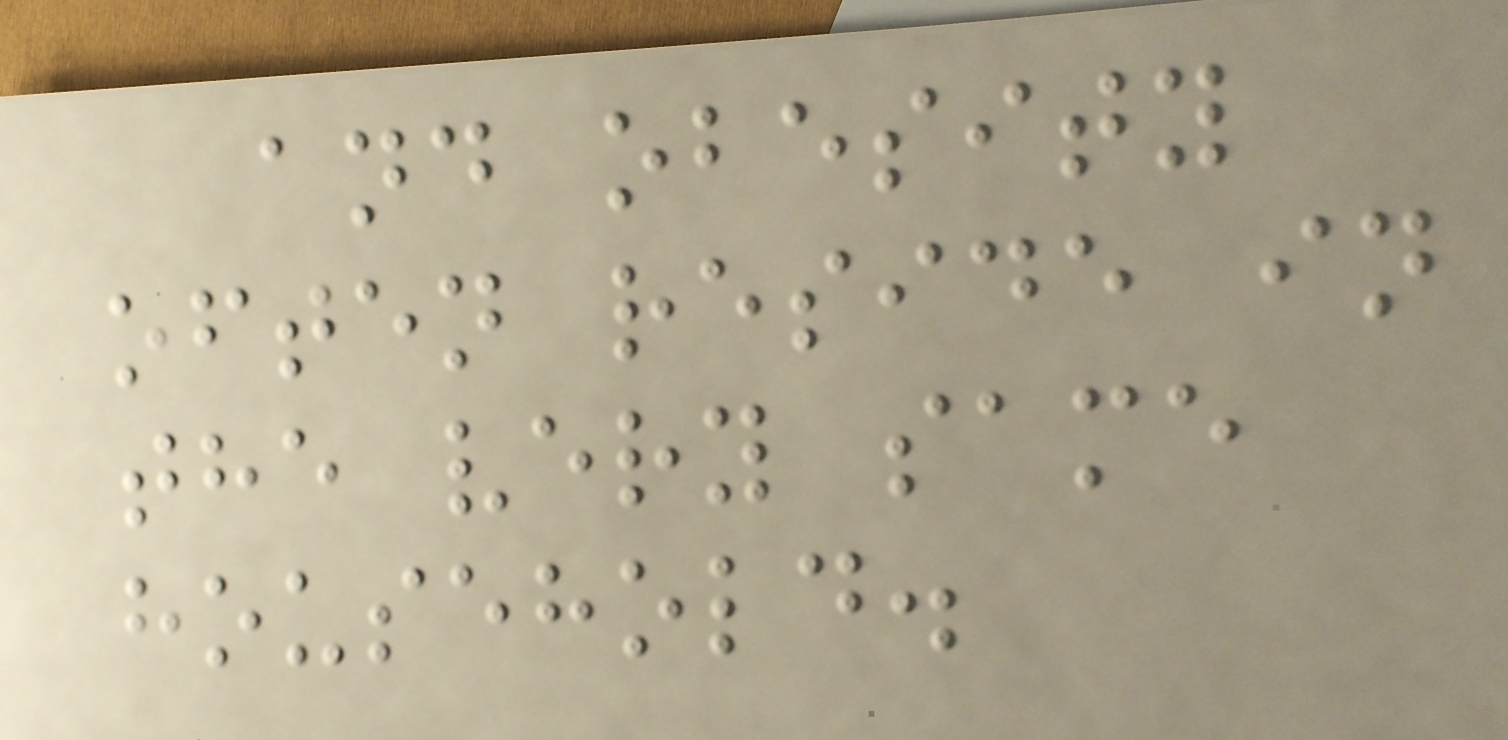and obesity
often reside in
the very same
household.
